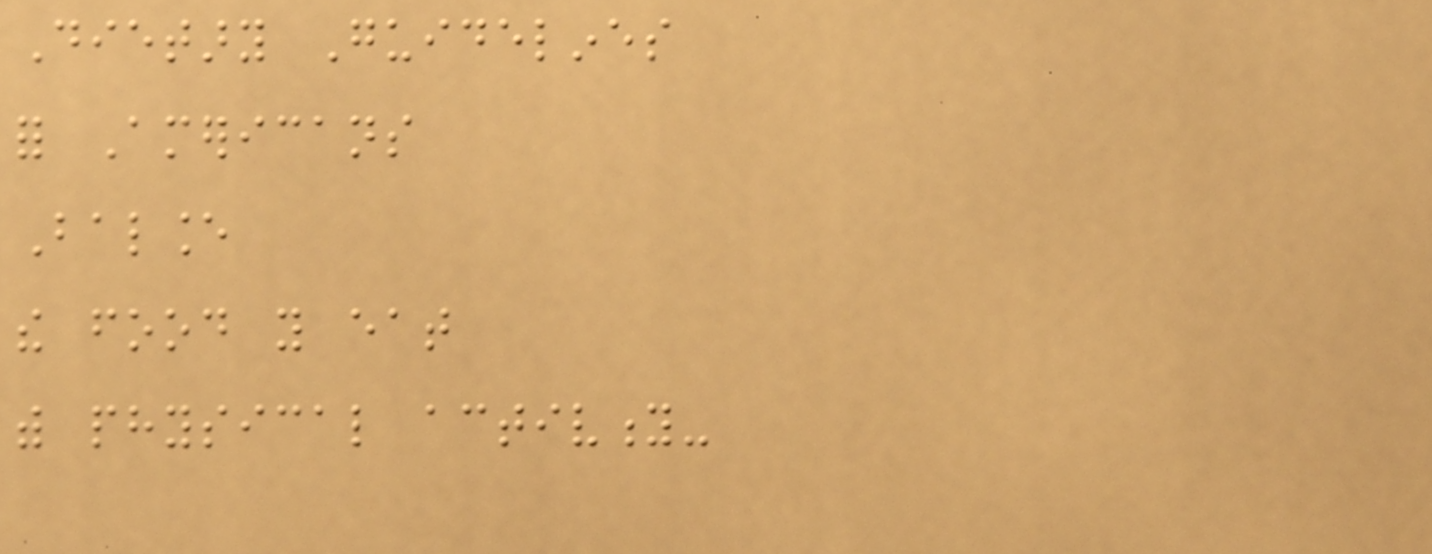Dietary Guidelines
for Americans
Balance
the food you eat
with physical activity-
